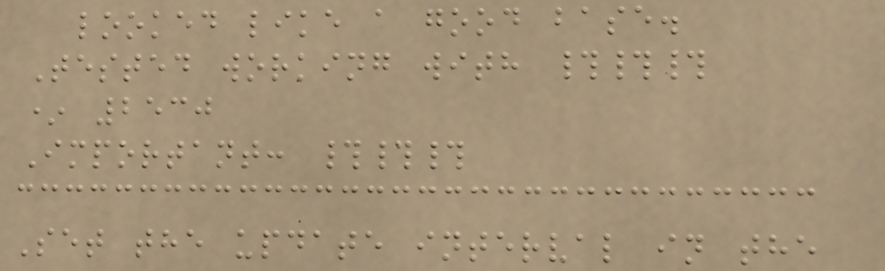looked like a good base.
Tested working with ###
* 2530
Important: ###
Set the update interval in the
